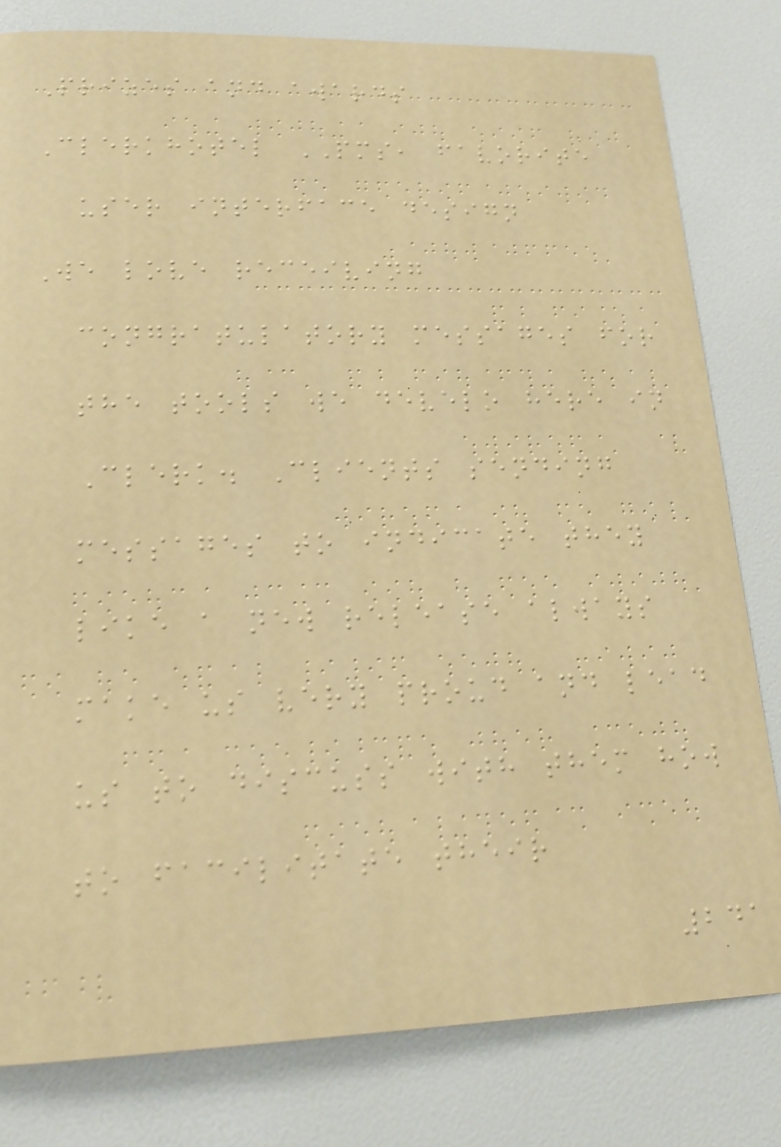Prizes and awards
Clerkhotel PMS, favorite
user interface design
We love receiving
congratulatory messages for
the tools we develo here in
Clerk. Clients sending
messages to indicate they
like a new release always
make us very proud and lead
us to discuss with them how
to facilitate their
241
